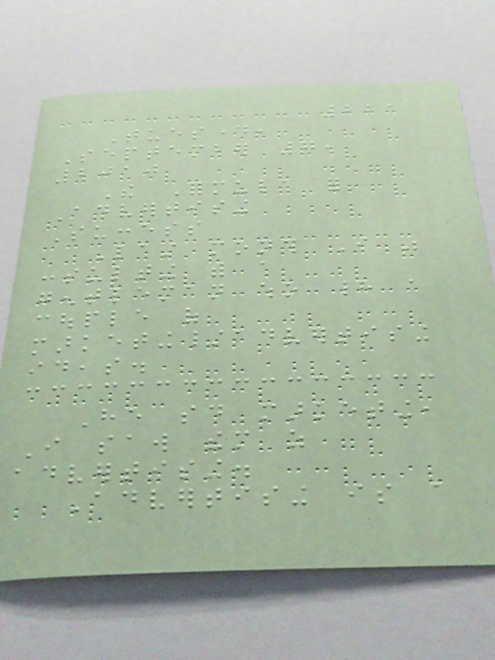221
Tuesday,
September 7,
2010
The Formula for
Advertising
Success
Last month I was
consulting with a
gentleman who had a
couple of
marketing/advertising
ideas.
He said marketing,
I saw them as
advertising.
Advertising is a
